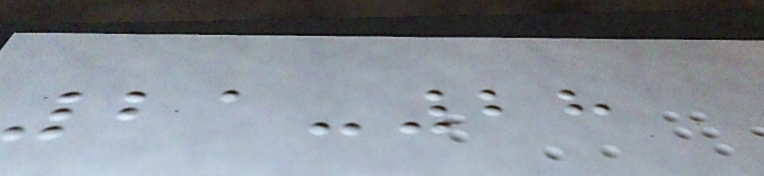21-28
